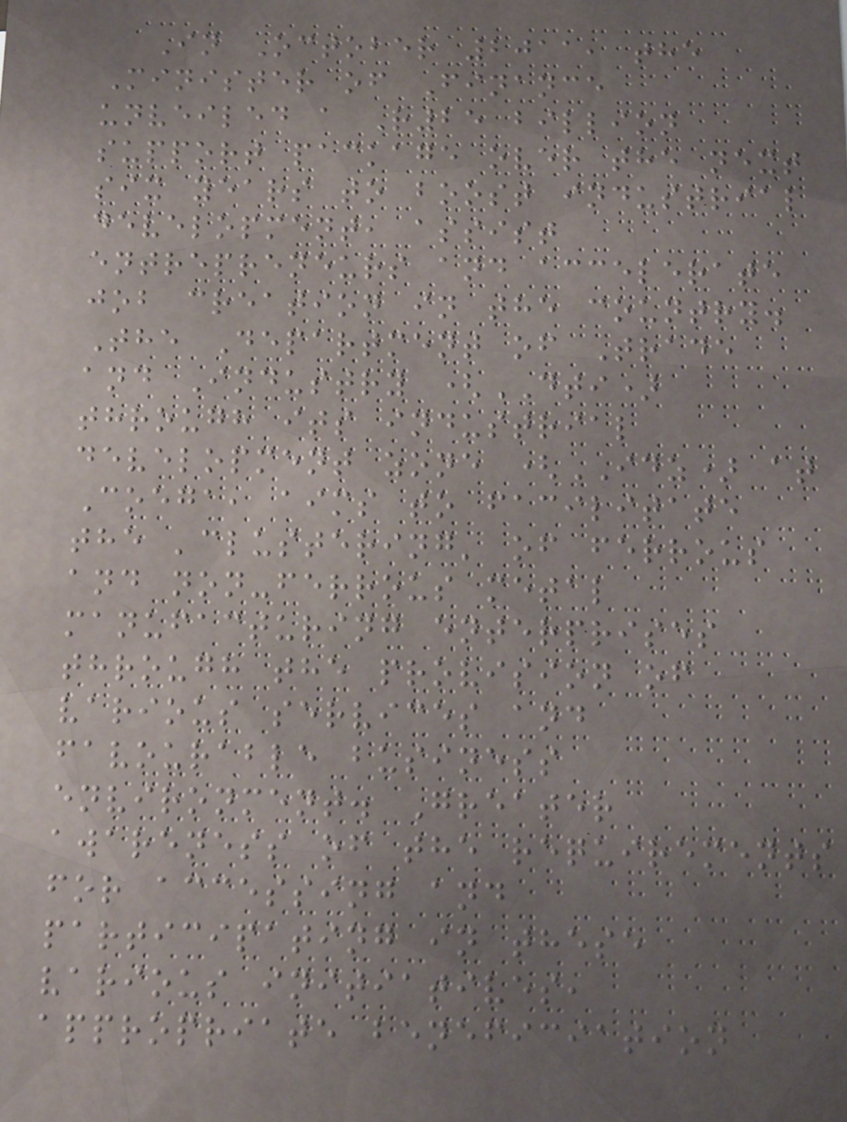In October 2011, the
Minister of Finance
unveiled a R25 billion
support package over the next
six years to boost industrial
development, assist
entrepreneurs and accelerate
job creation in the country.
The Department of Trade
and Industry (DTI)
through its industrial
development zone (IDZ) at
Coega, aims to facilitate
the 'clustering' of ferrous
and non-ferrous metal
manufacturing enterprises
through the provision of
various services and
favourable business
environment. Greater
awareness of the requirements
for accessing and
participating in these
various initiatives,
appropriate beneficiation
